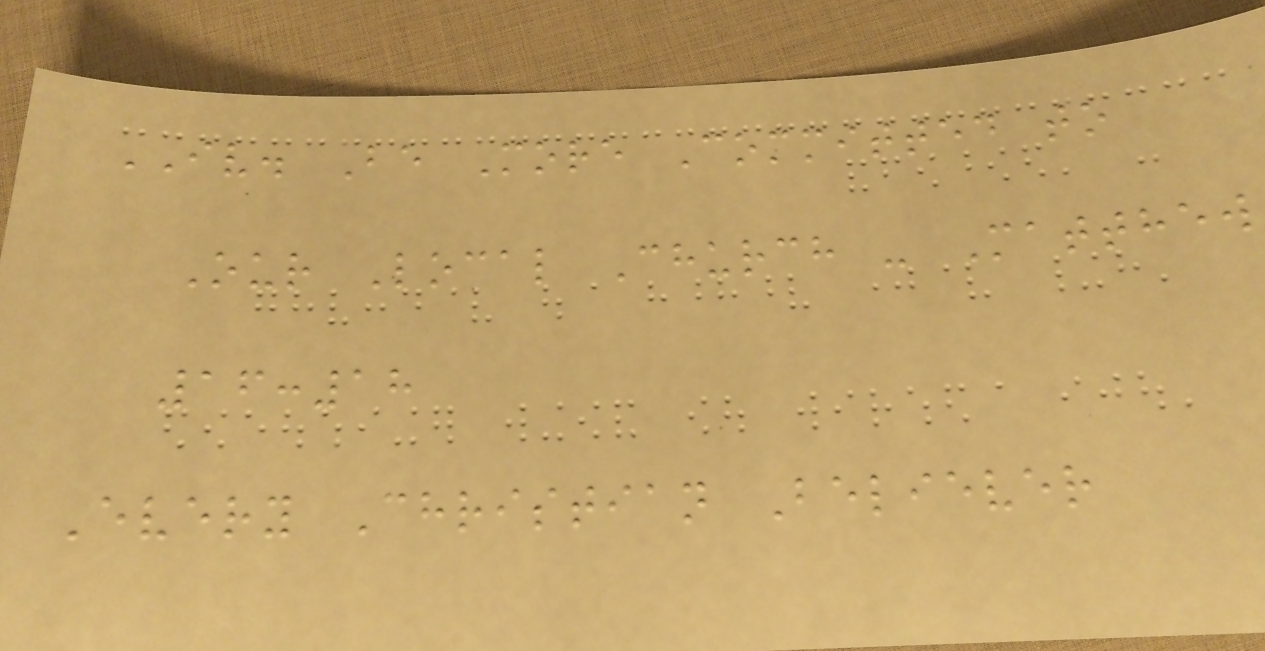IV. Be More Committed to
Our Local Church - Matthew
16:18
Every Christian Believer
